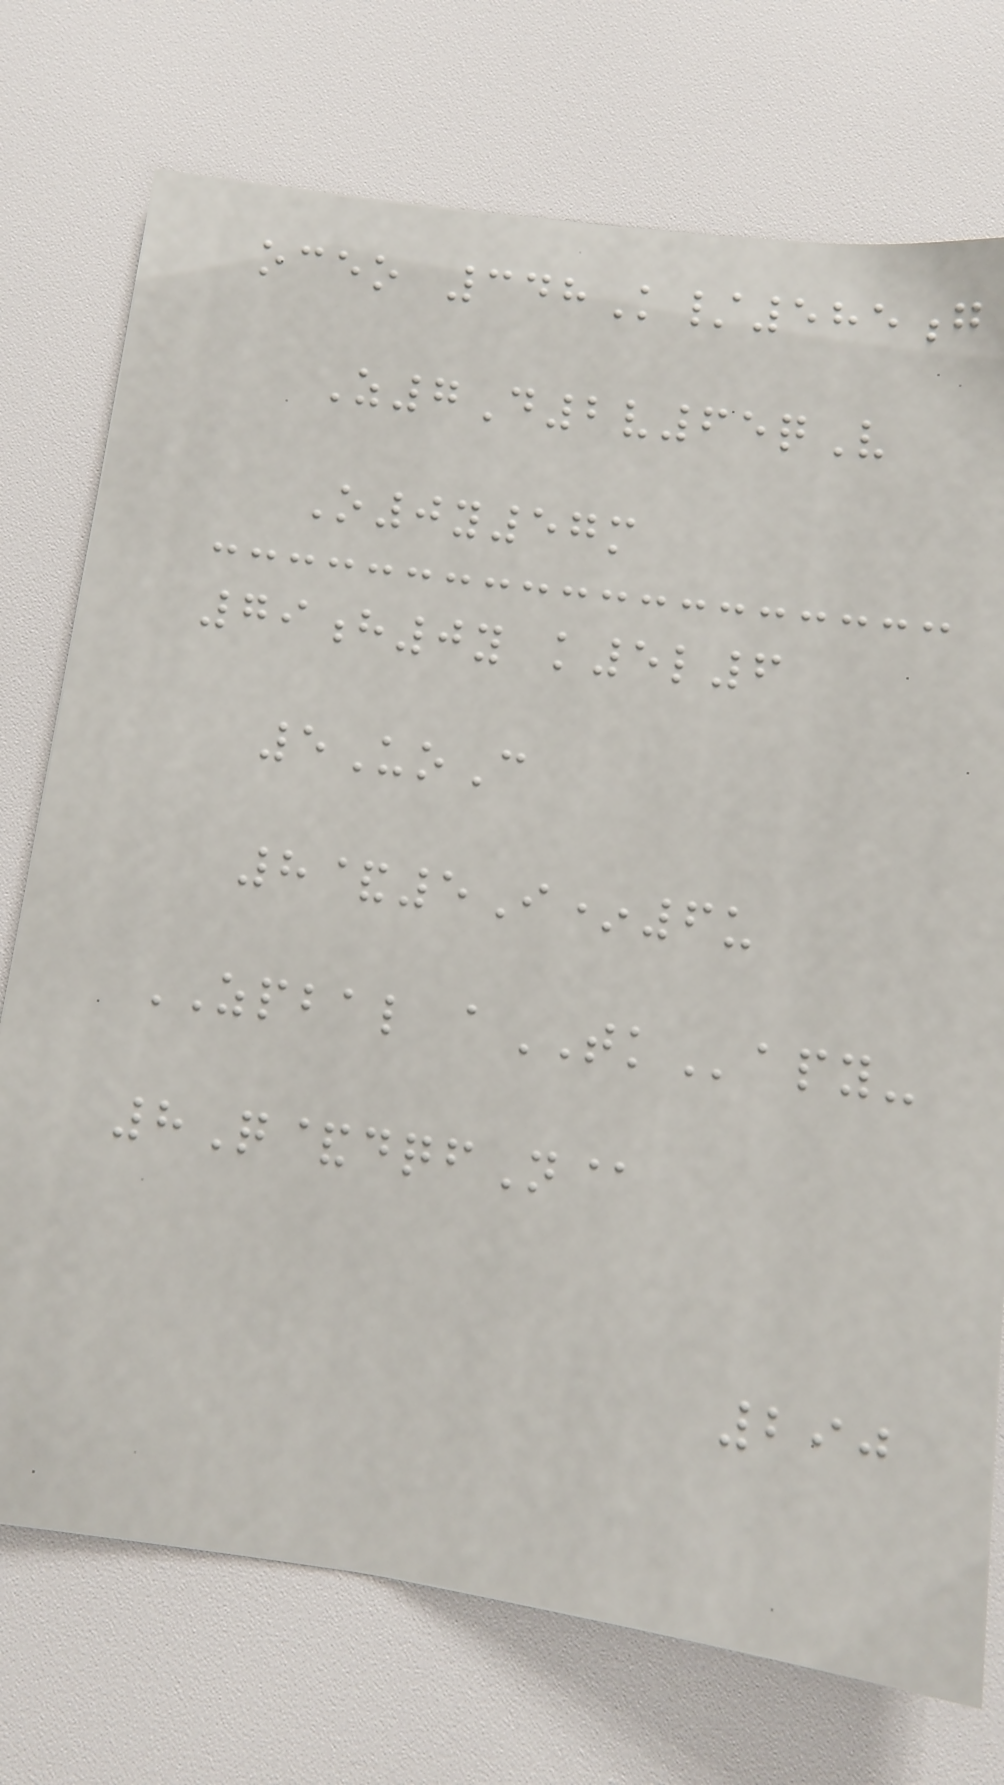oceo 348K/585g
Z7D2v65qV
O0y57m
79h0y k5l6
5UoC
8&5I*6u
ZPBAL aTKapy-
8Q&dqfN@
290
